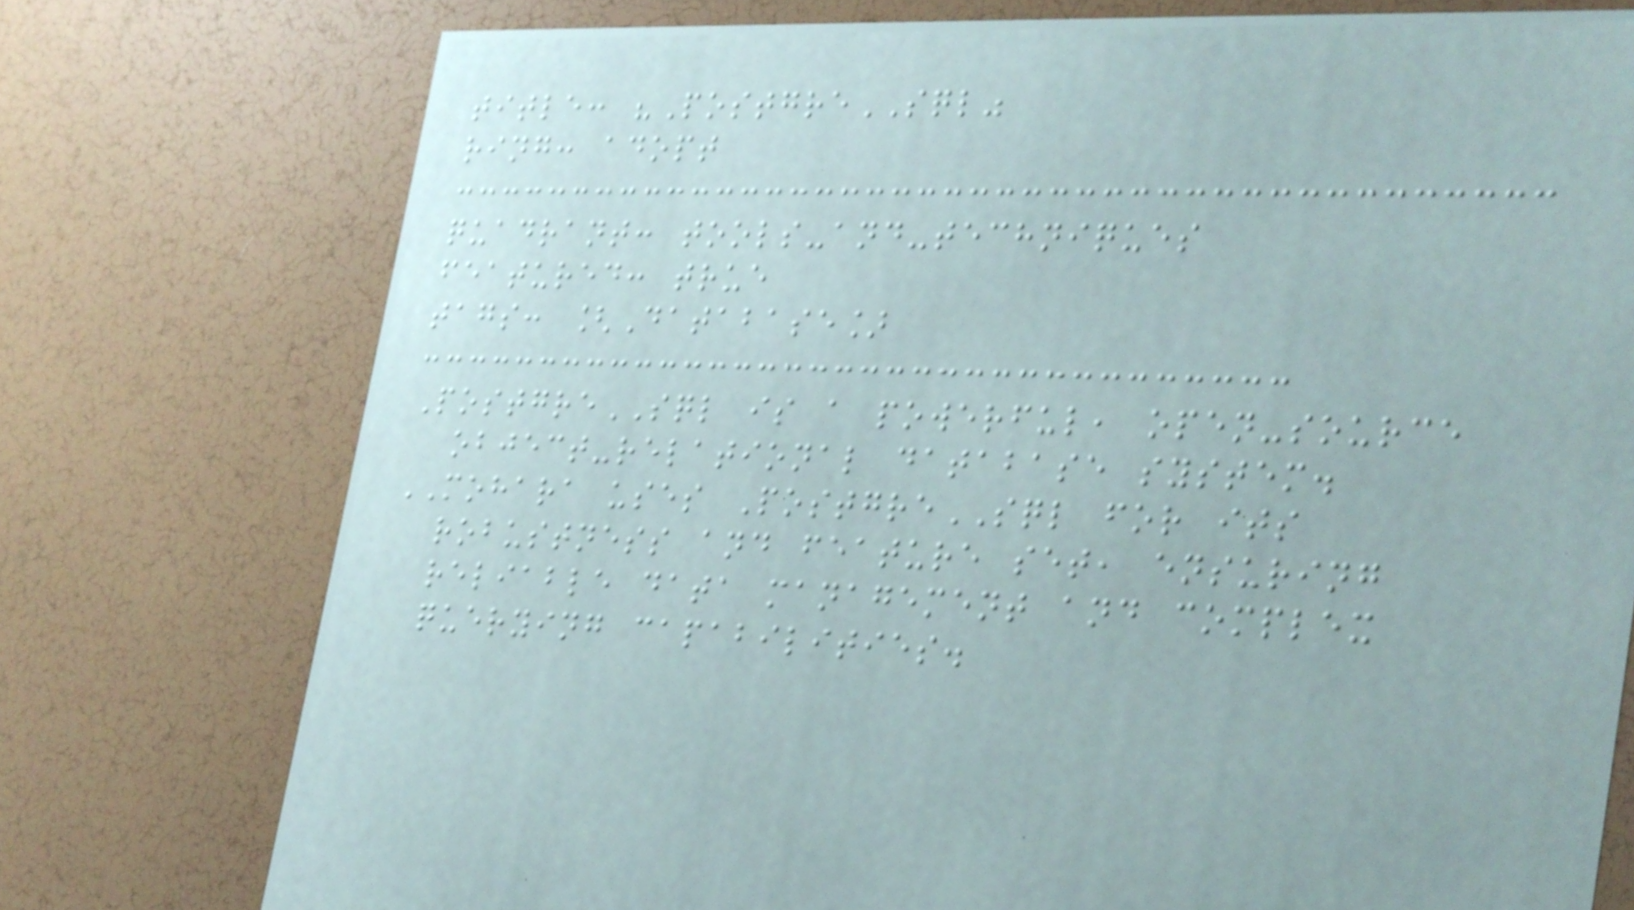title: "PostgreSQL"
ring: adopt
quadrant: tools-and-techniques
featured: true
tags: [Database]
PostgreSQL is a powerful, open-source
object-relational database system.
MOHARA uses PostgreSQL for its
robustness and feature set, ensuring
reliable data management and complex
querying capabilities.
